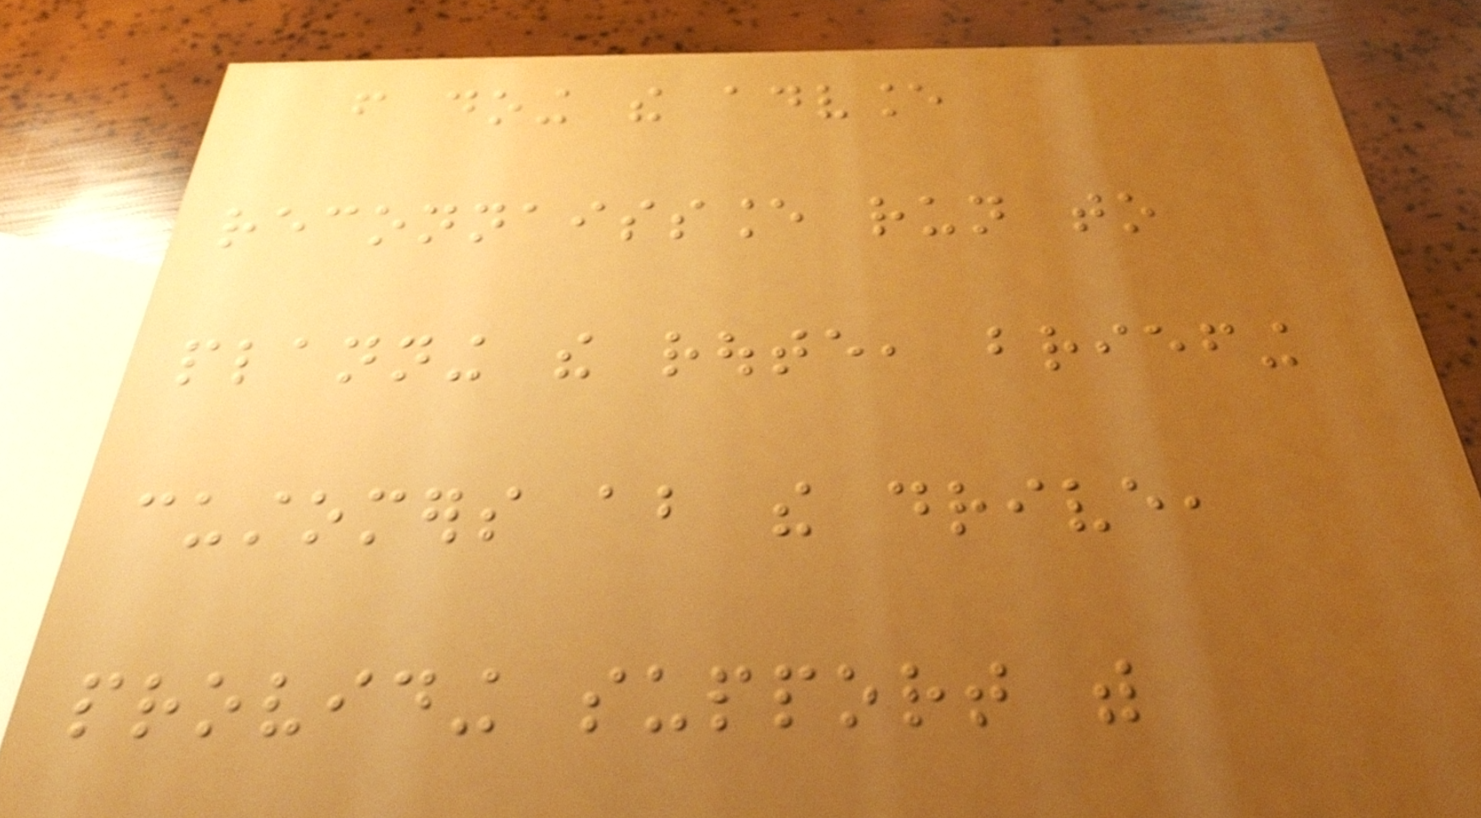from doing the advance
reconnaissance run to
planning the route, briefing
customers about the drive,
providing support with
